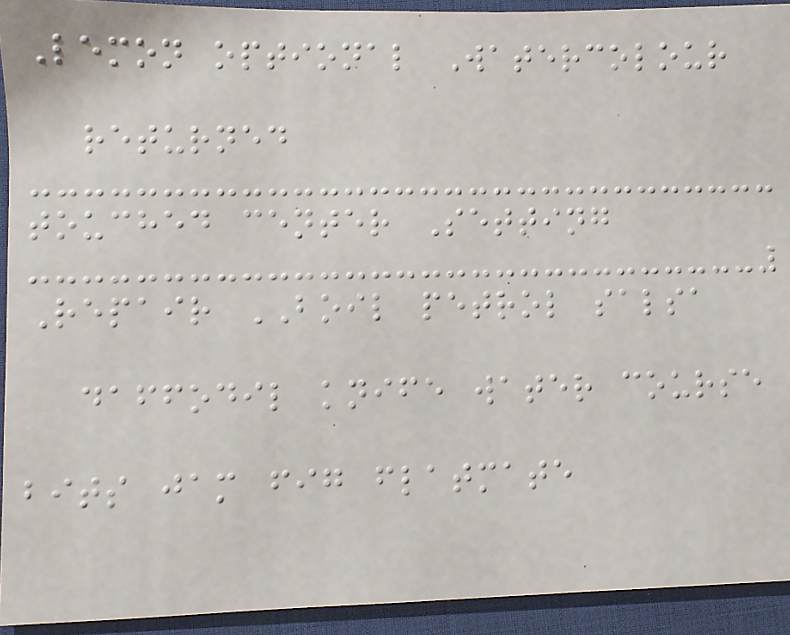Lemon optional Watercolour
returned
touched center Setting
Repair BOIL petrol salsa
daffodil knife water course
bits jam fig flatmate
